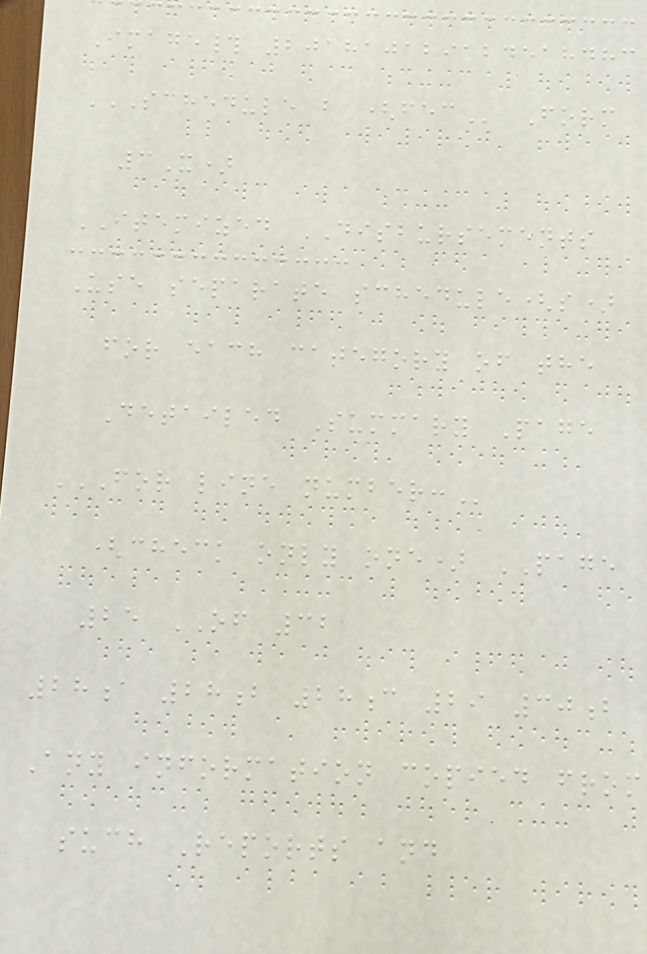Image# 201810129124518483
SCHEDULE B (FEC Form
3X)
ITEMIZED DISBURSEMENTS
Use separate schedule(s)
for each category of the
Detailed Summary Page
FOR LINE NUMBER:
(check only one) PAGE
25 OF 32
28a 28b 28c 29 30b
Any information copied from
such Reports and
